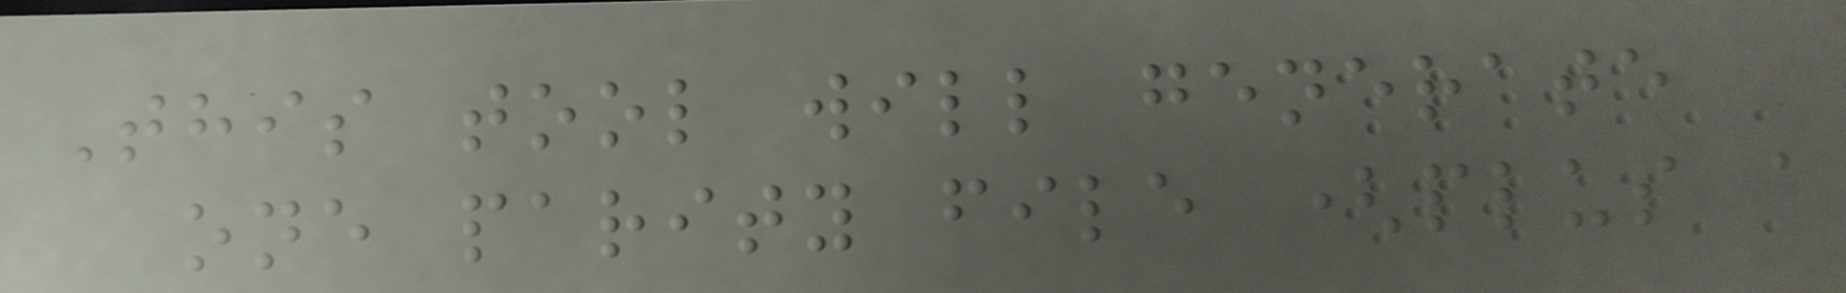This tool will generate
one parity file (plus a
